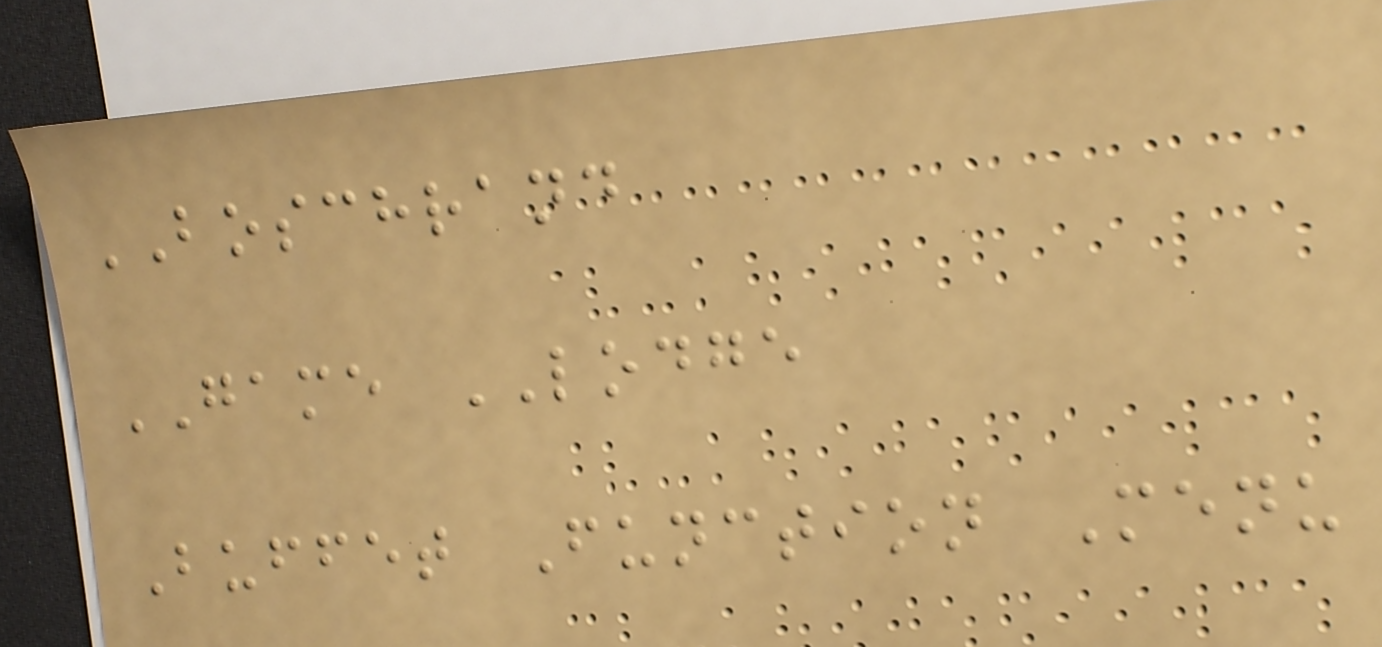BOSCHRAND
GAME LODGE
Buffet Function Menu
